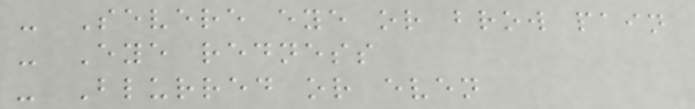- Severe eye or brow pain
- Eye redness
- Blurred or even
